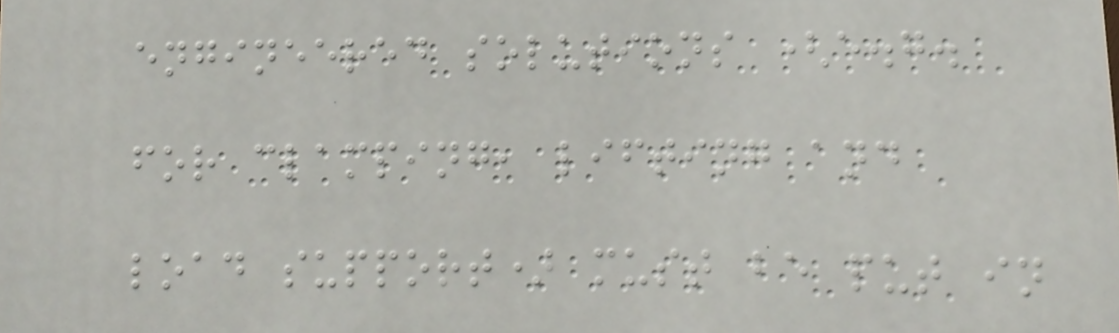engineered solutions (e.g.
for clamping, lifting and
load support) must be put in
